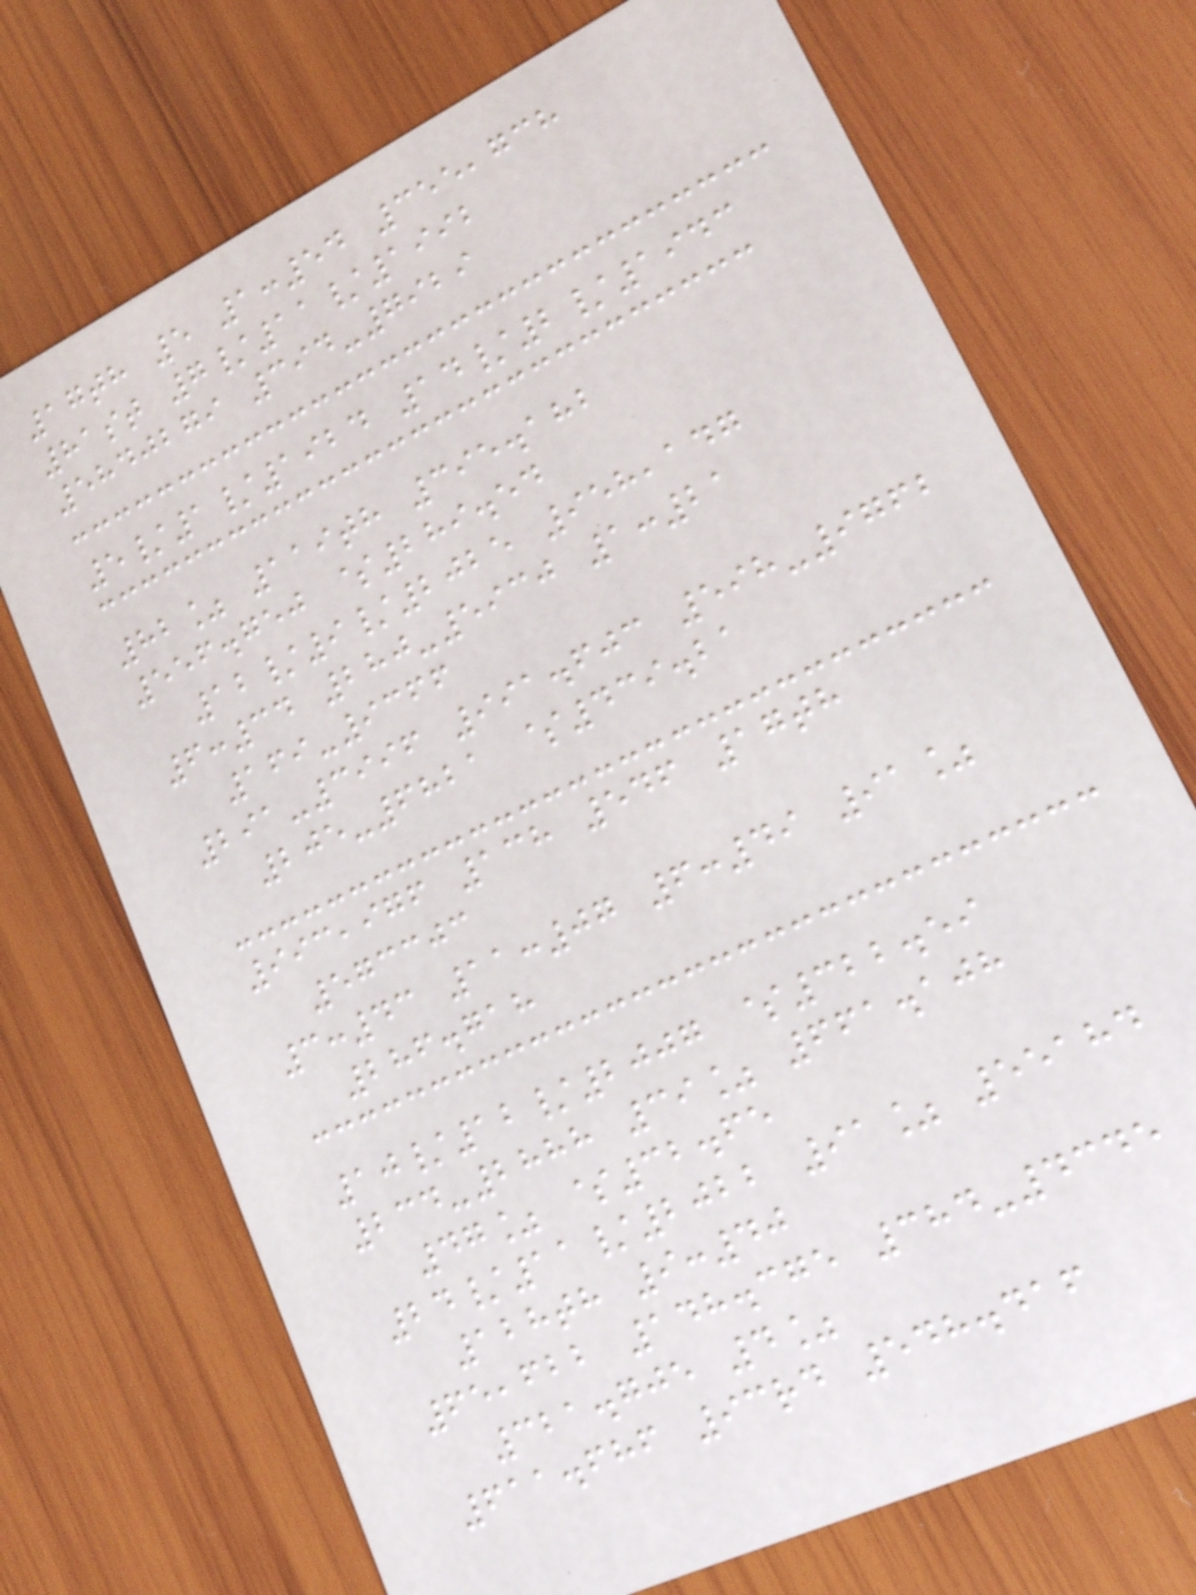17th 5 1:54 355,738
81st 7/11/1992
5840279 394-7929
5/1/1924 14/2/1943
82% 119th 395.182
556.750 $289.54
12/9/2025 958,147
6:34 280-5930 1:21
169-9366
291-3996 991.603 598-9762
205-6821 $439.21
993,976 138 546 17th
573303
3:43 11:07 6:49 91%
286.718
10/12/2007 $322.59
234-2888 39% 661.108
47% $32.65
24/11/2022 91% 55184
128th 9:40
65,622 148.375 384-4345
321.705 4%
611.686 93rd 548.416
